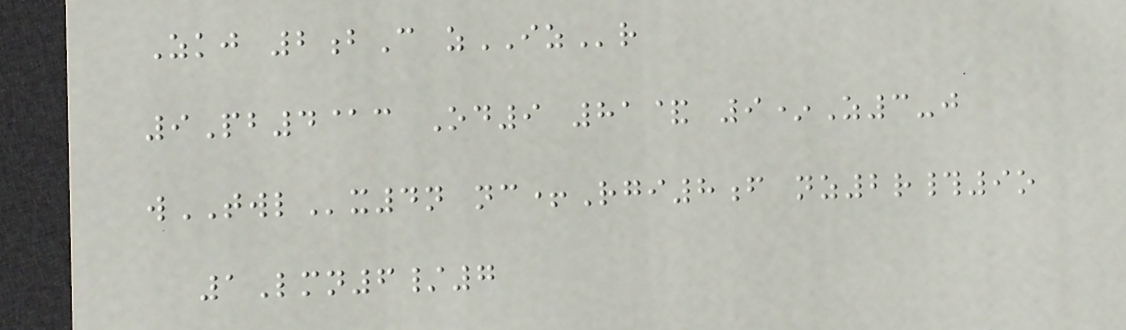Zkj 2bC zIZr
9Pb4@c Od9 81& 9*Z3-j
wTWLx4n nc+Rgi8f nz2r#9o
1Lmn6/7
